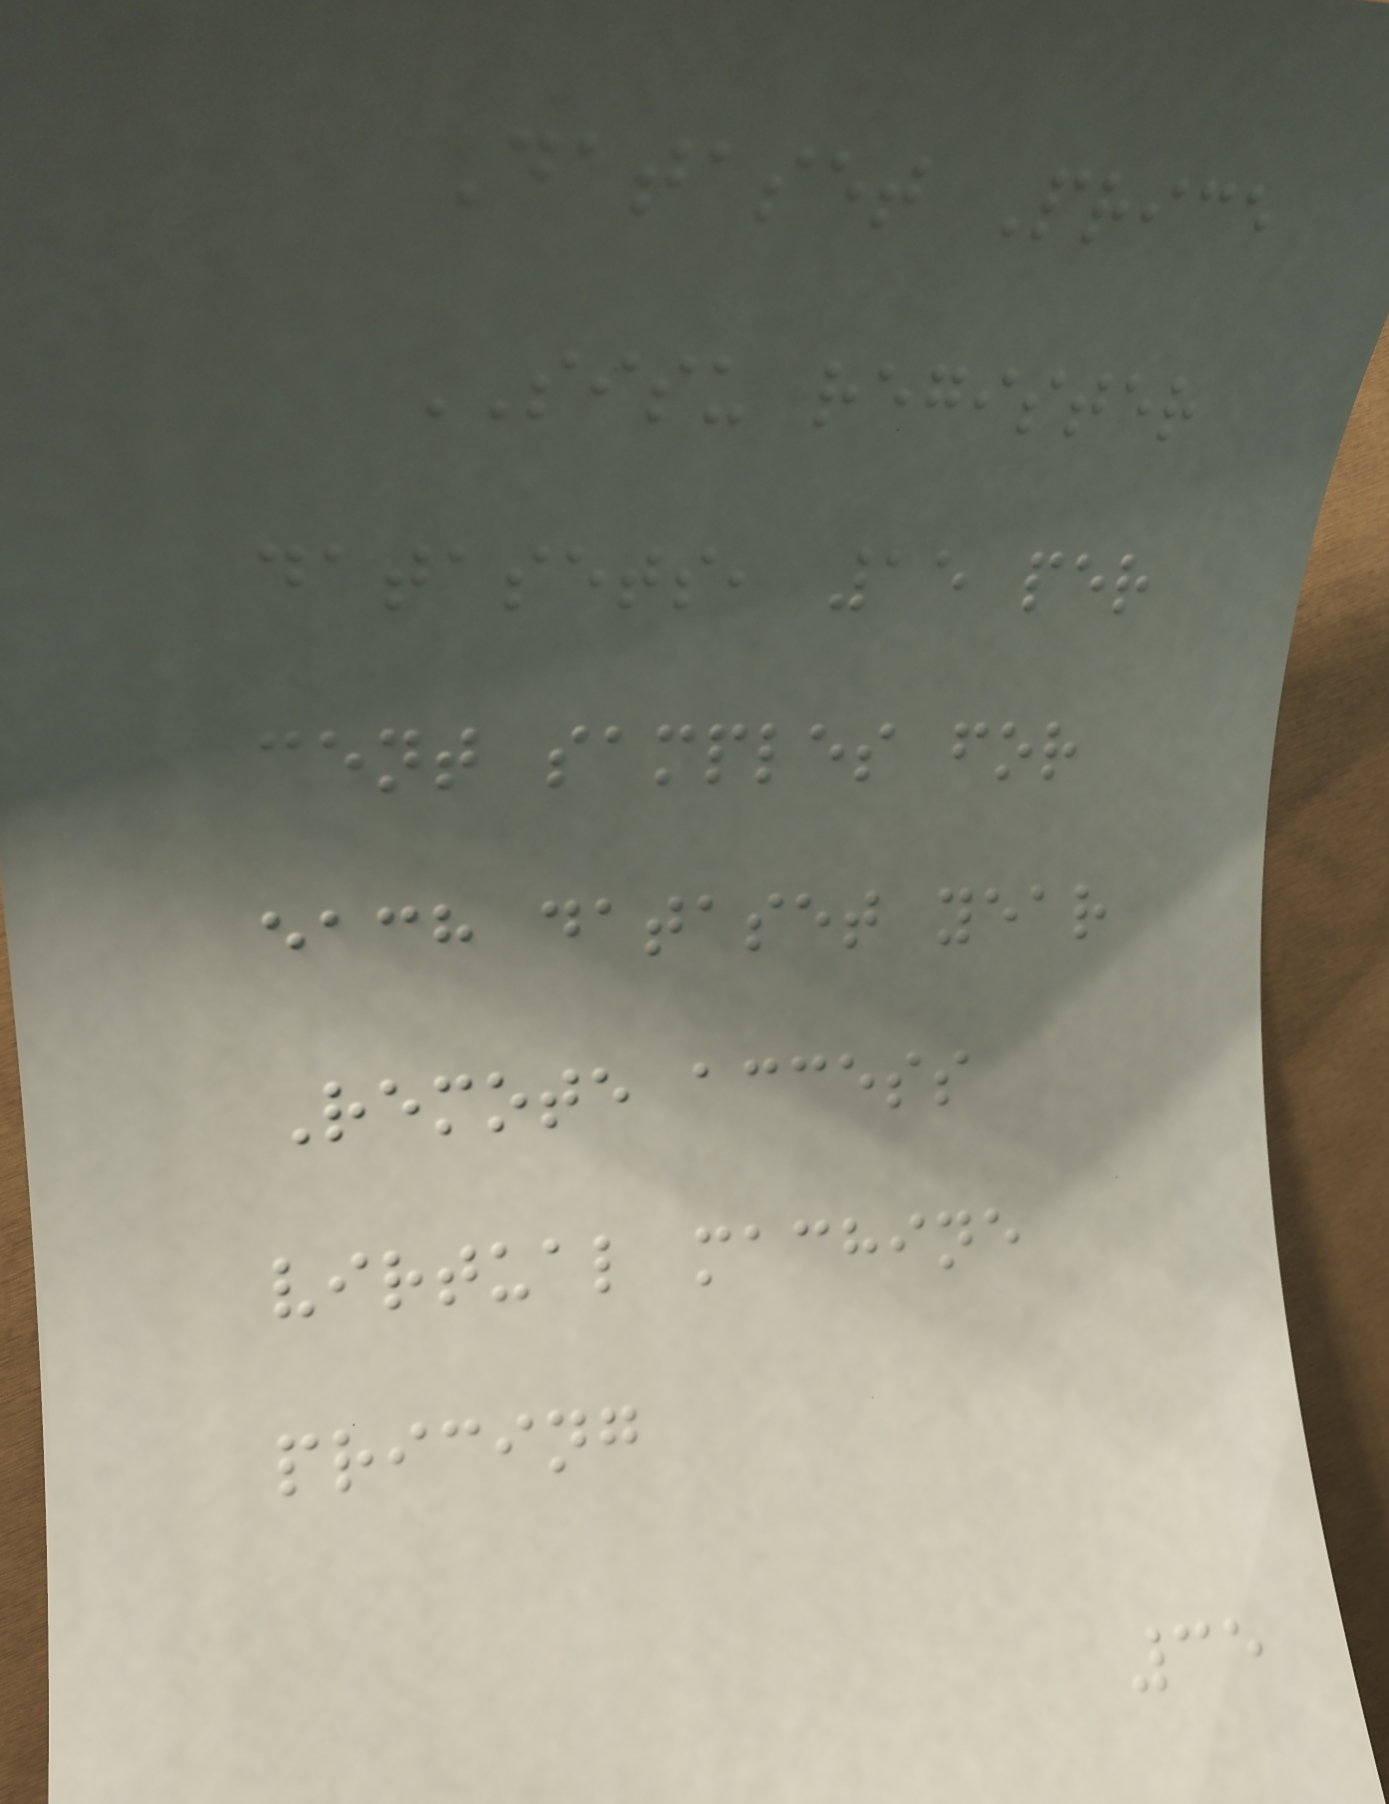Dataset Price
SISU register
datasets, 15 per
cent samples for
each dataset year
Remote access
virtual machine
pricing
35
